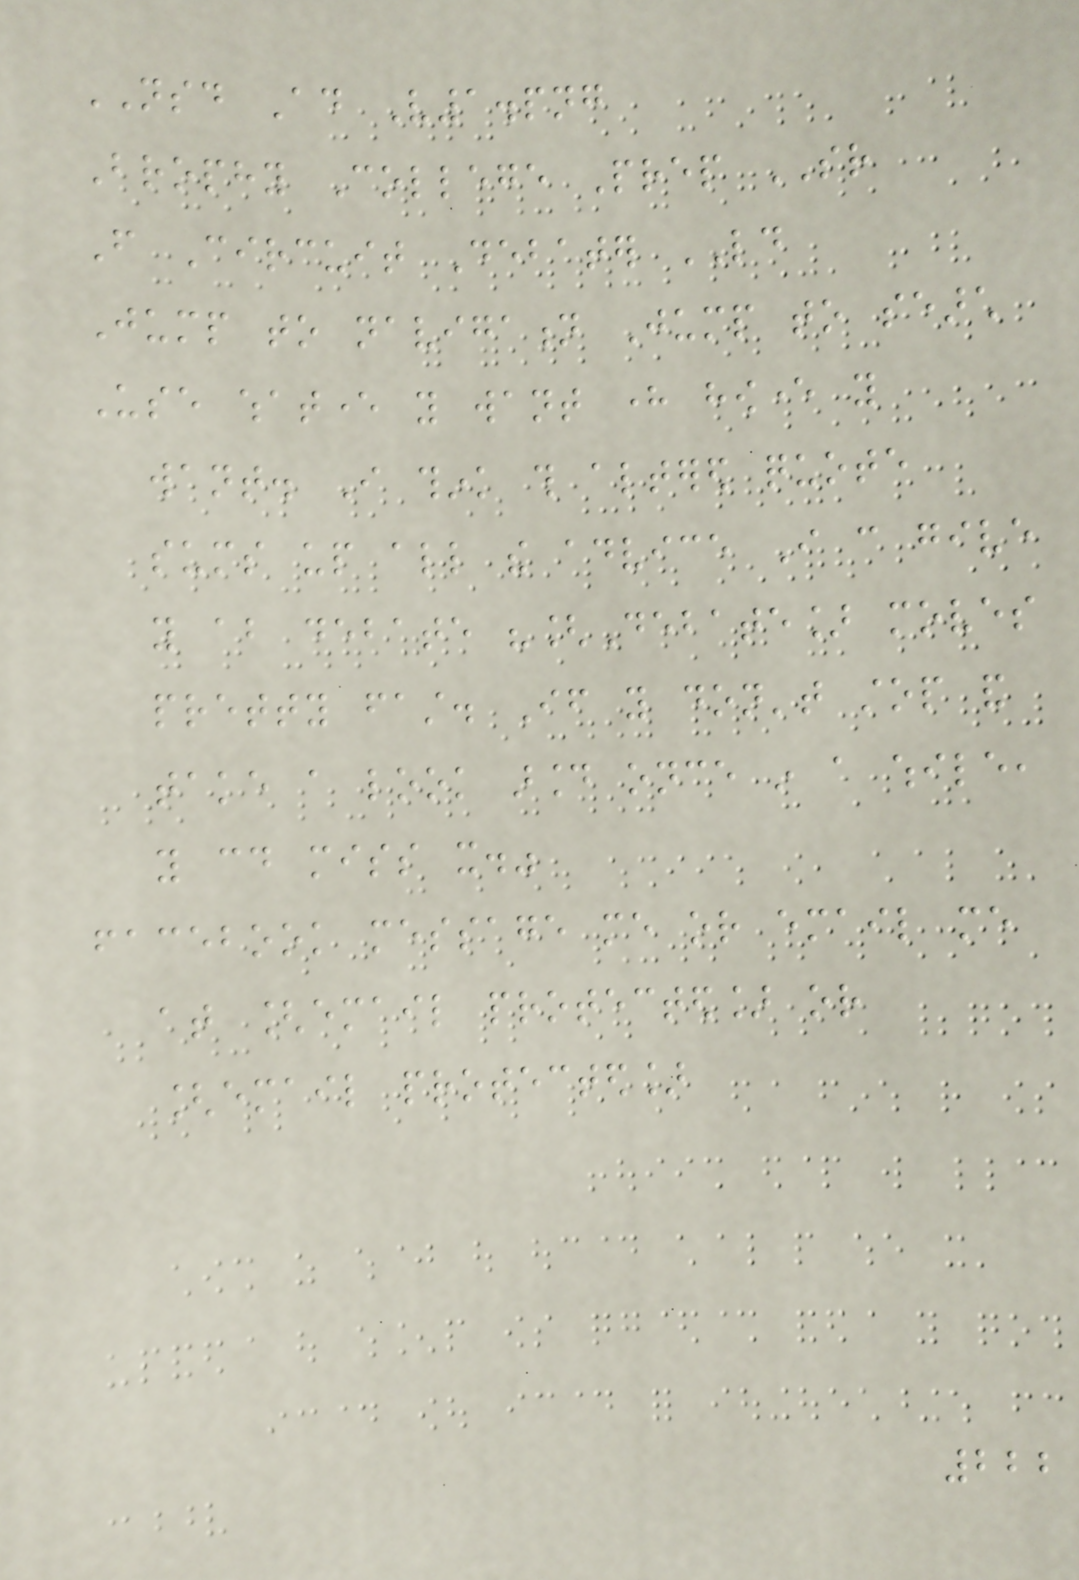NSD Ad V1.png
Brophy College Prep SR
From Circuit Debater LD
Jump to navigation Jump to search
Use whatever you want here however you
want. I think this altered quote
sums up all the advice I can give
you about debate "[Debate] moves
pretty fast. If you don't stop and
take a look around once in a while,
you could miss it."
facebook message me or email me
at [email protected] or
[email protected]
222
